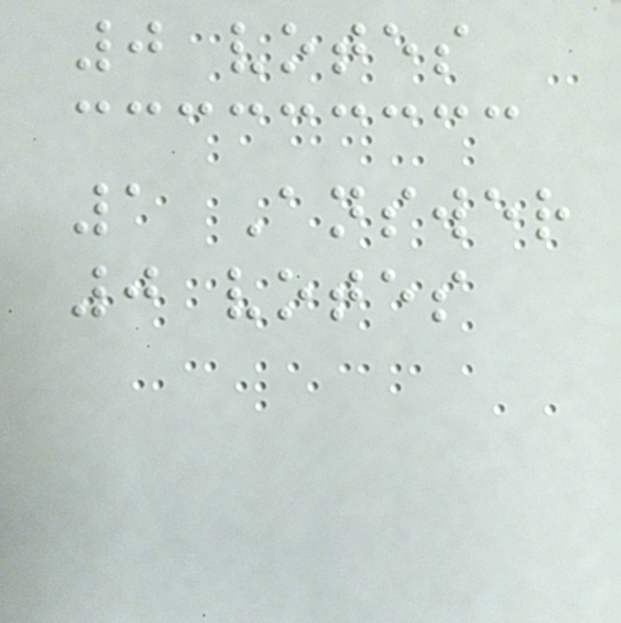0 votes
1 Answer
0 votes
